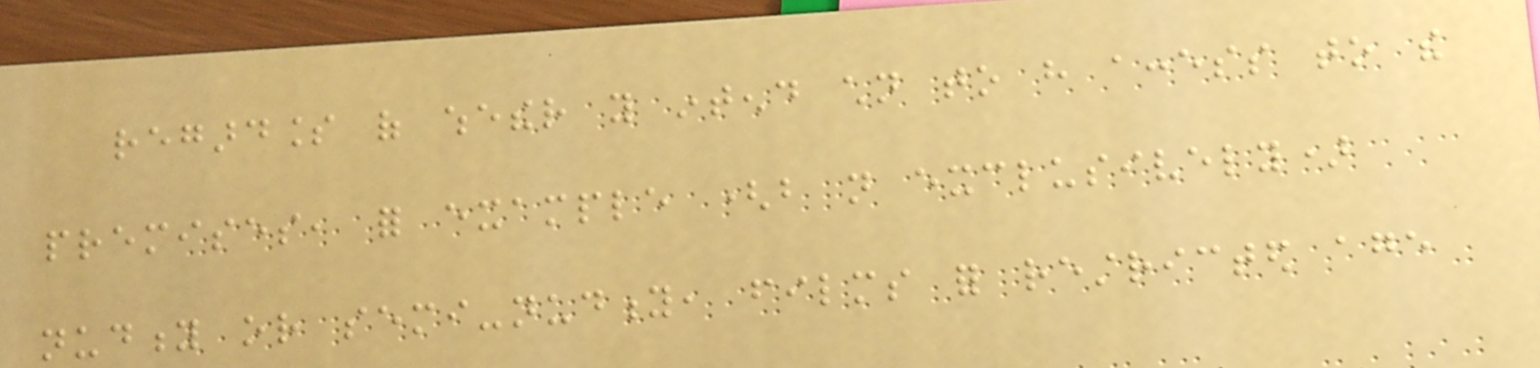regardless of whether you intend children to have access to the
premises, for example (but not exclusively)
nudity or semi-nudity, films for restricted age
